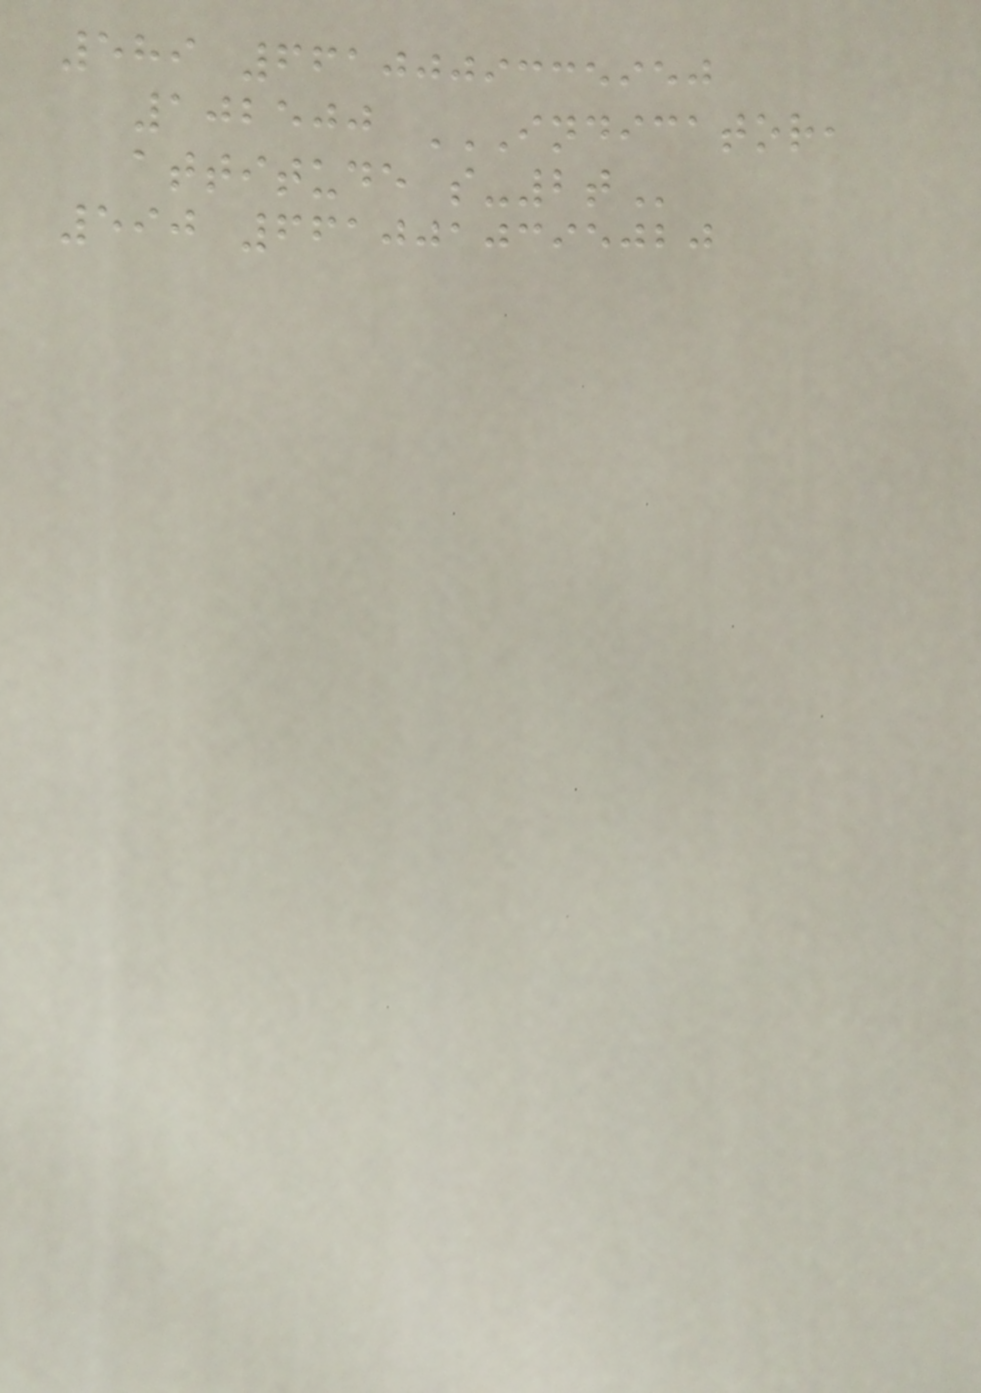589 6610009335950
102500 INDICATOR,
ATTITUDE S-2T
590 6610010395020
